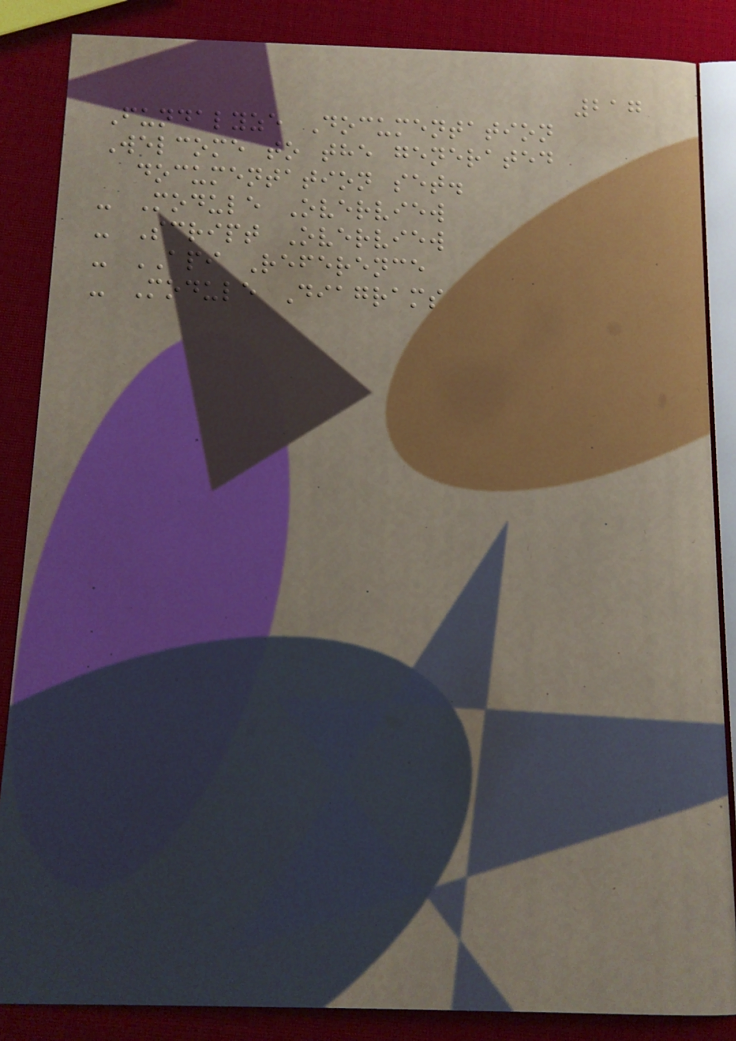217
Fundalyze Documentation
Welcome to the generated
documentation set.
- Module Overview
- Script Overview
- API Reference
- Module Diagrams
